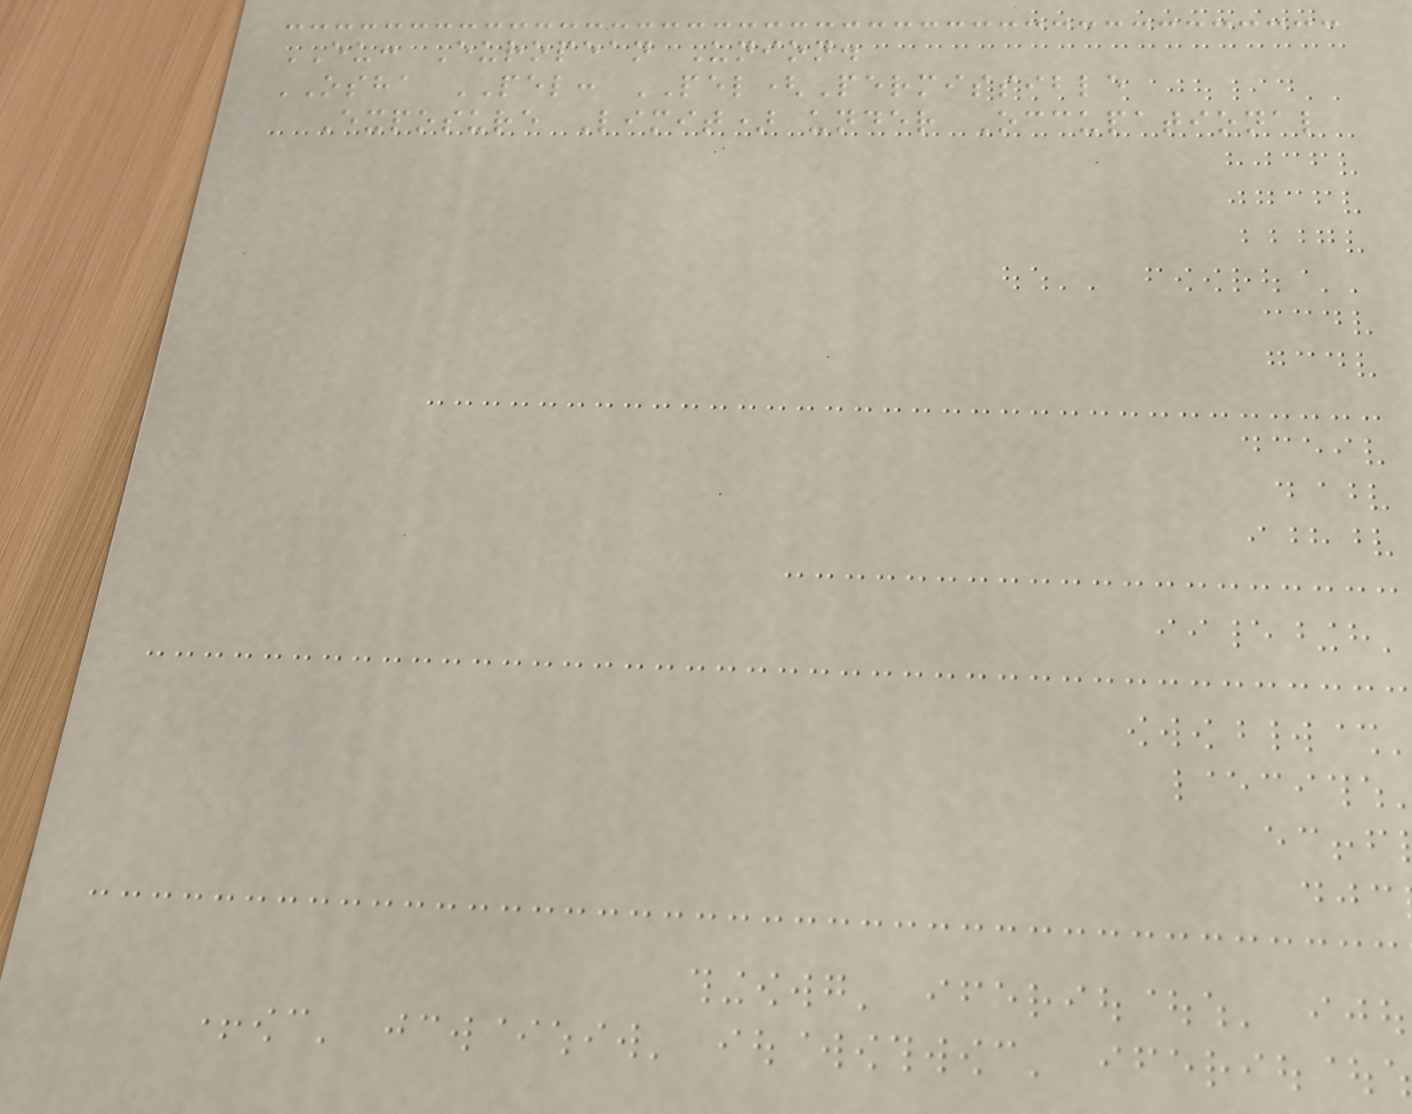EU: European Union.
OSHA PEL: PEL(Permissible
Exposure Limit) under Occupational
